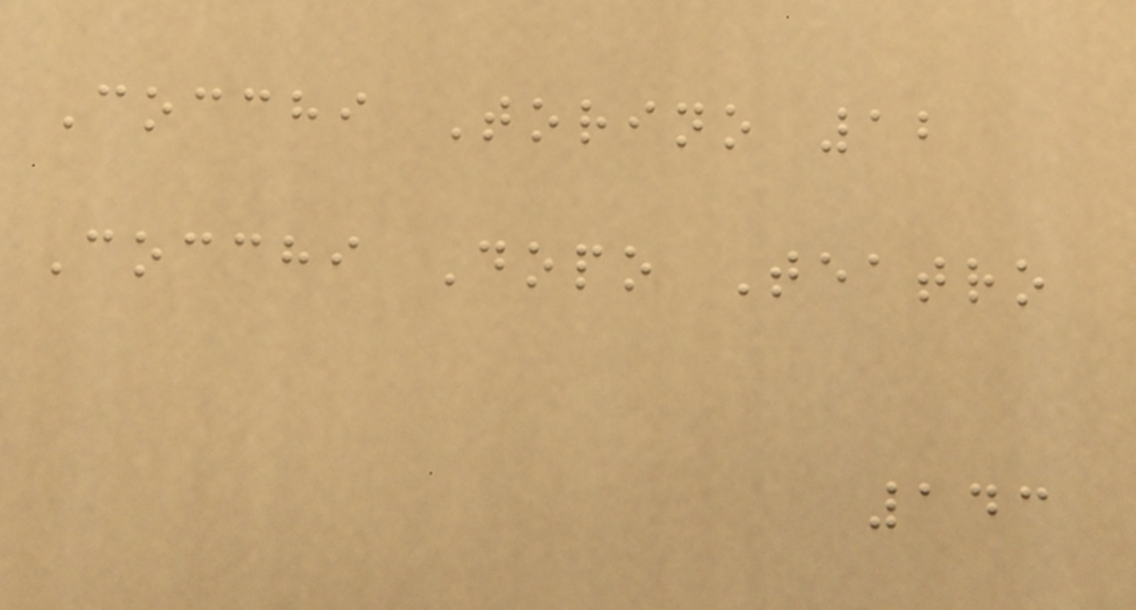Cocchi Torino 12
Cocchi Dopo Teatro
143
